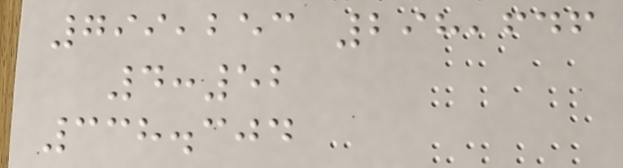799,253 298,646
4:52
338.304
